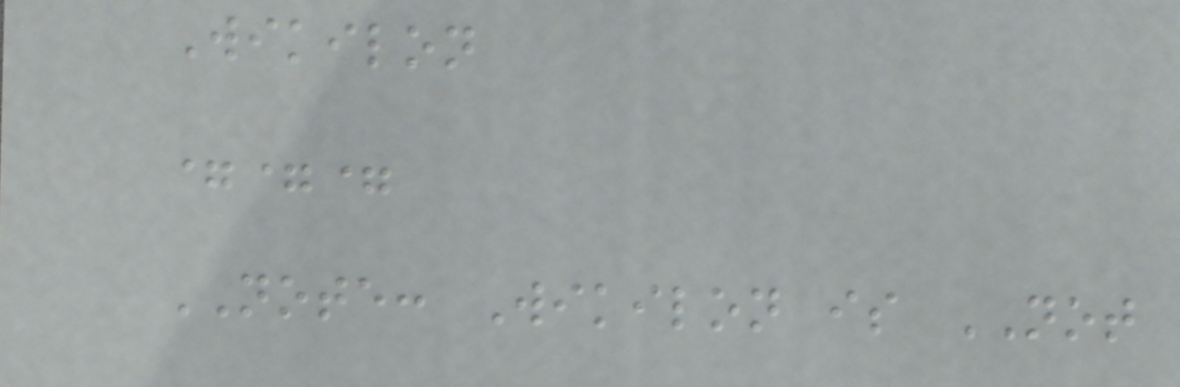Wikilon
===
NOTE: Wikilon is NOT
